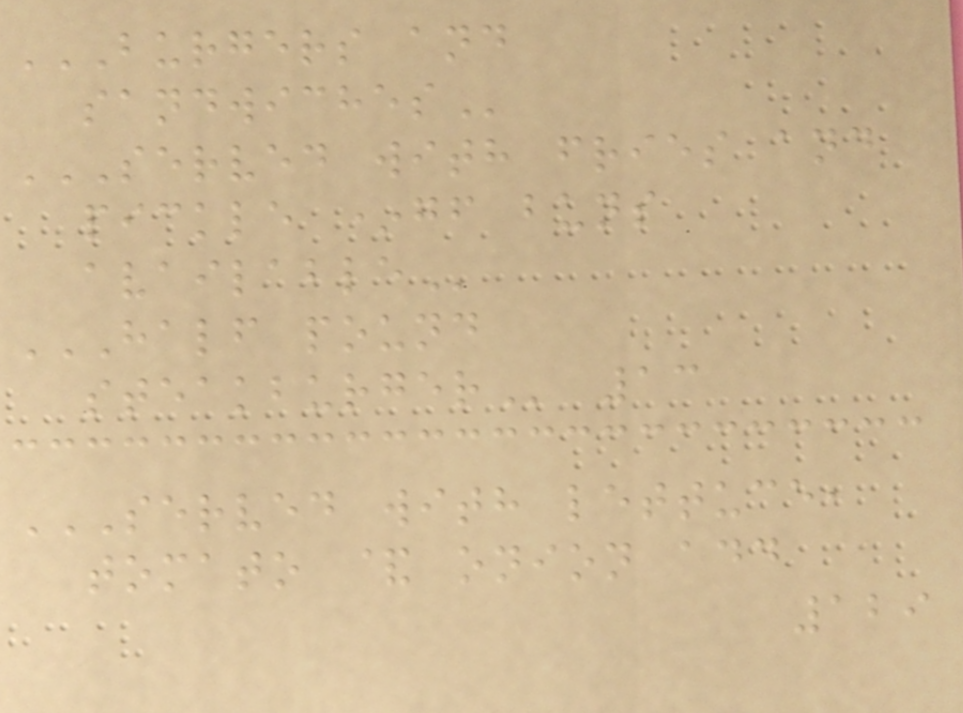BURGERS AND
SANDWICHES
SERVED WITH FRIES AND
PICKLE *GF BUNS
AVAILABLE
HALF POUND
STEAKBURGER 13
SERVED WITH LETTUCE,
TOMATO & ONION ADD
129
